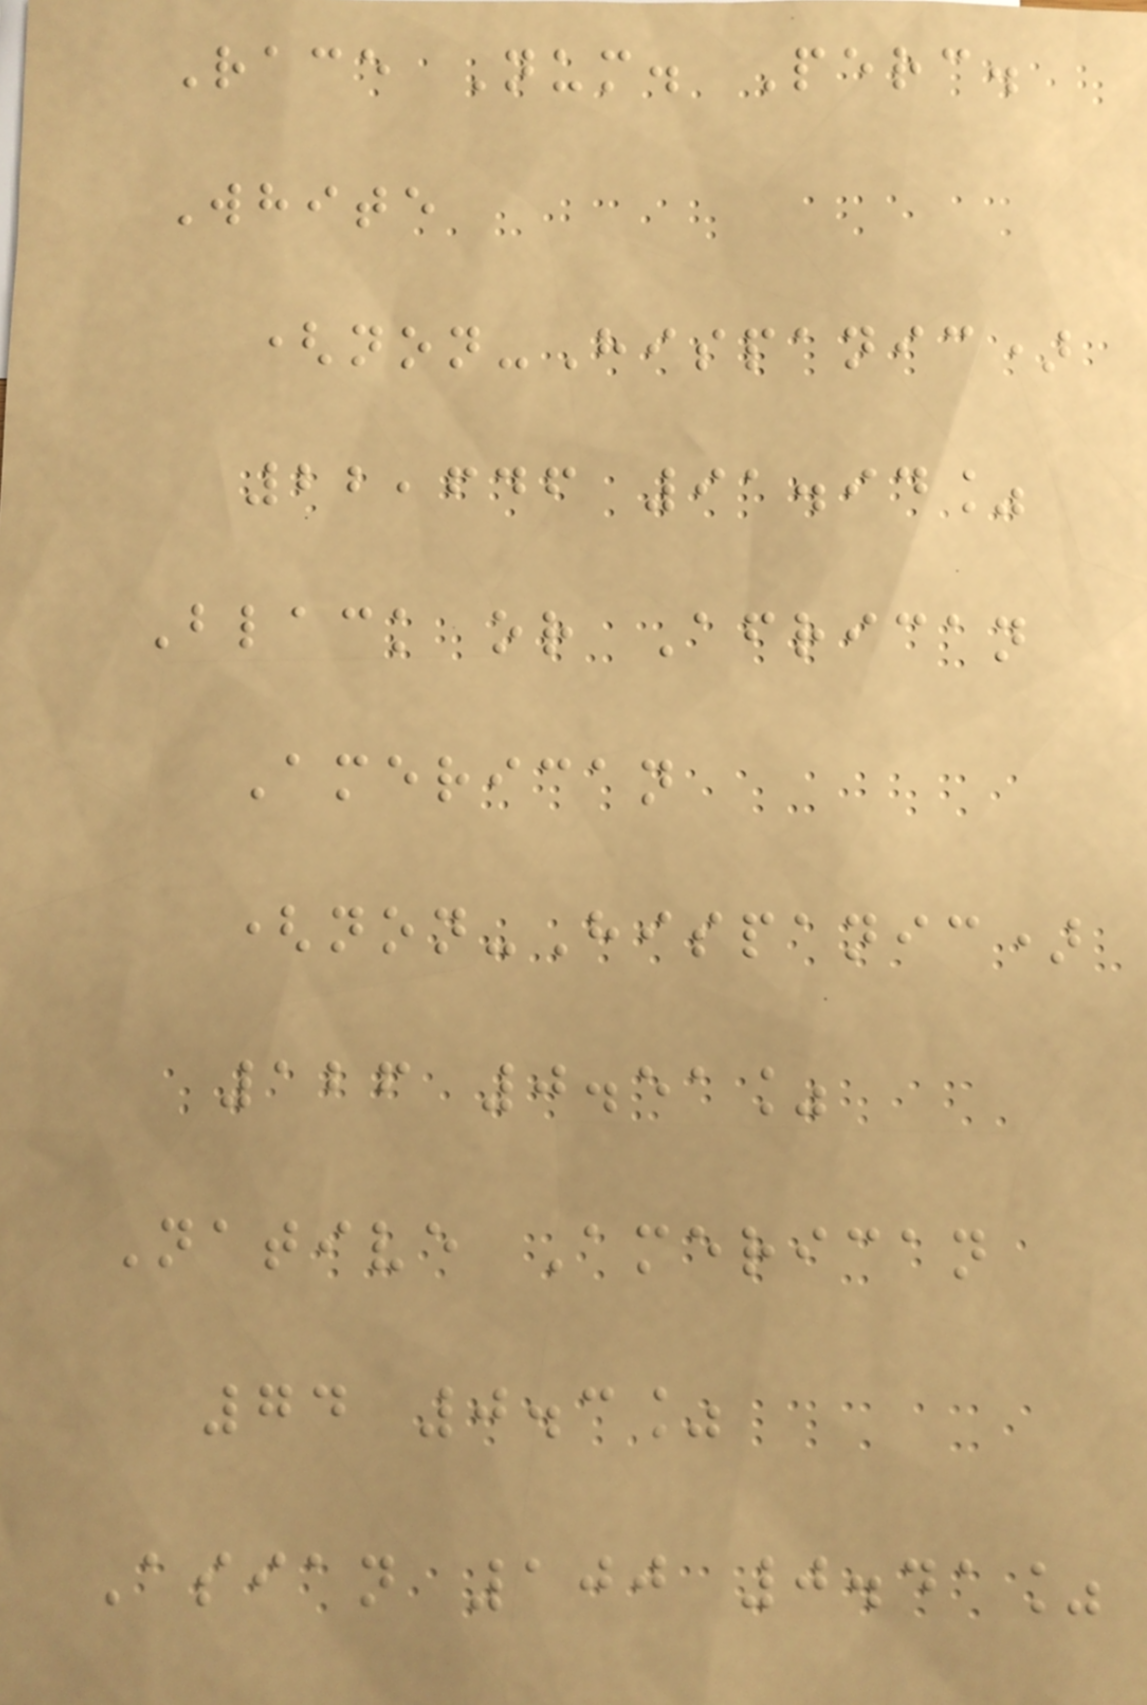Race Num. Perc.
White
(non-Hispanic)
22,646 91.94%
Black or African
American
(non-Hispanic)
126 0.51%
Native American
74 0.3%
Asian 100 0.41%
